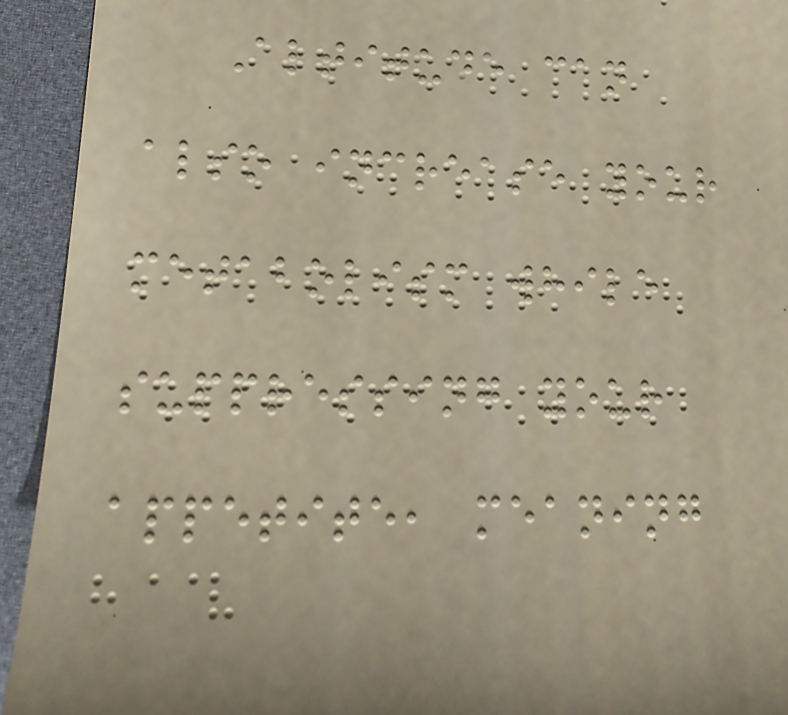Altitude can
also increase your
metabolism while
suppressing your
appetite, meaning
